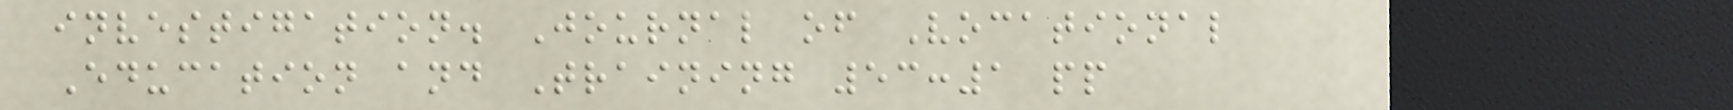investigation. Journal of Vocational
Education and Training 53:1 pp
